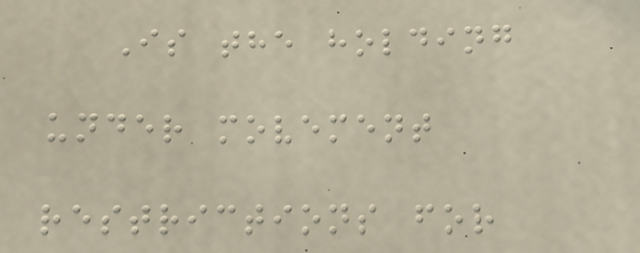Is the holding
under movement
restrictions for
